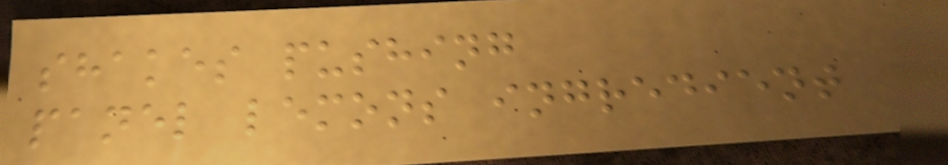shakes pushing
panel lemons ingredient
